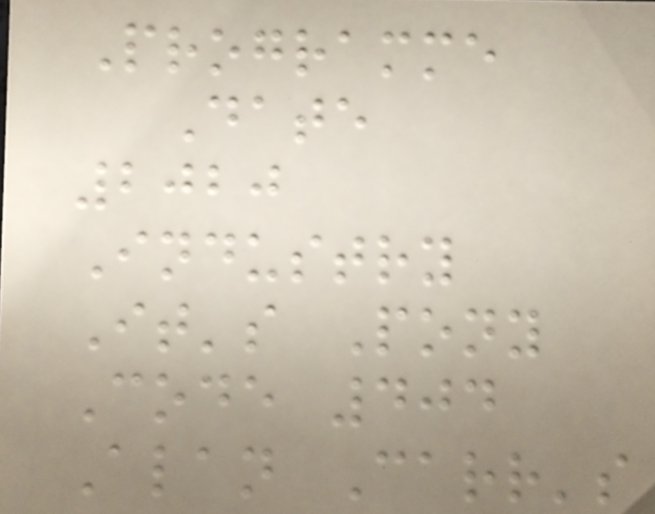Programme
Date
2020
Industry
It's Pony
Code 404
Alan Carr's
